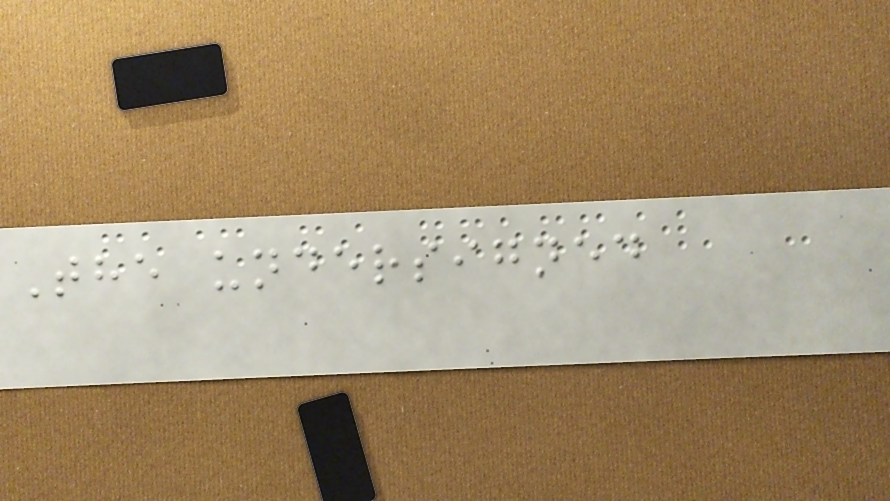The undersigned
